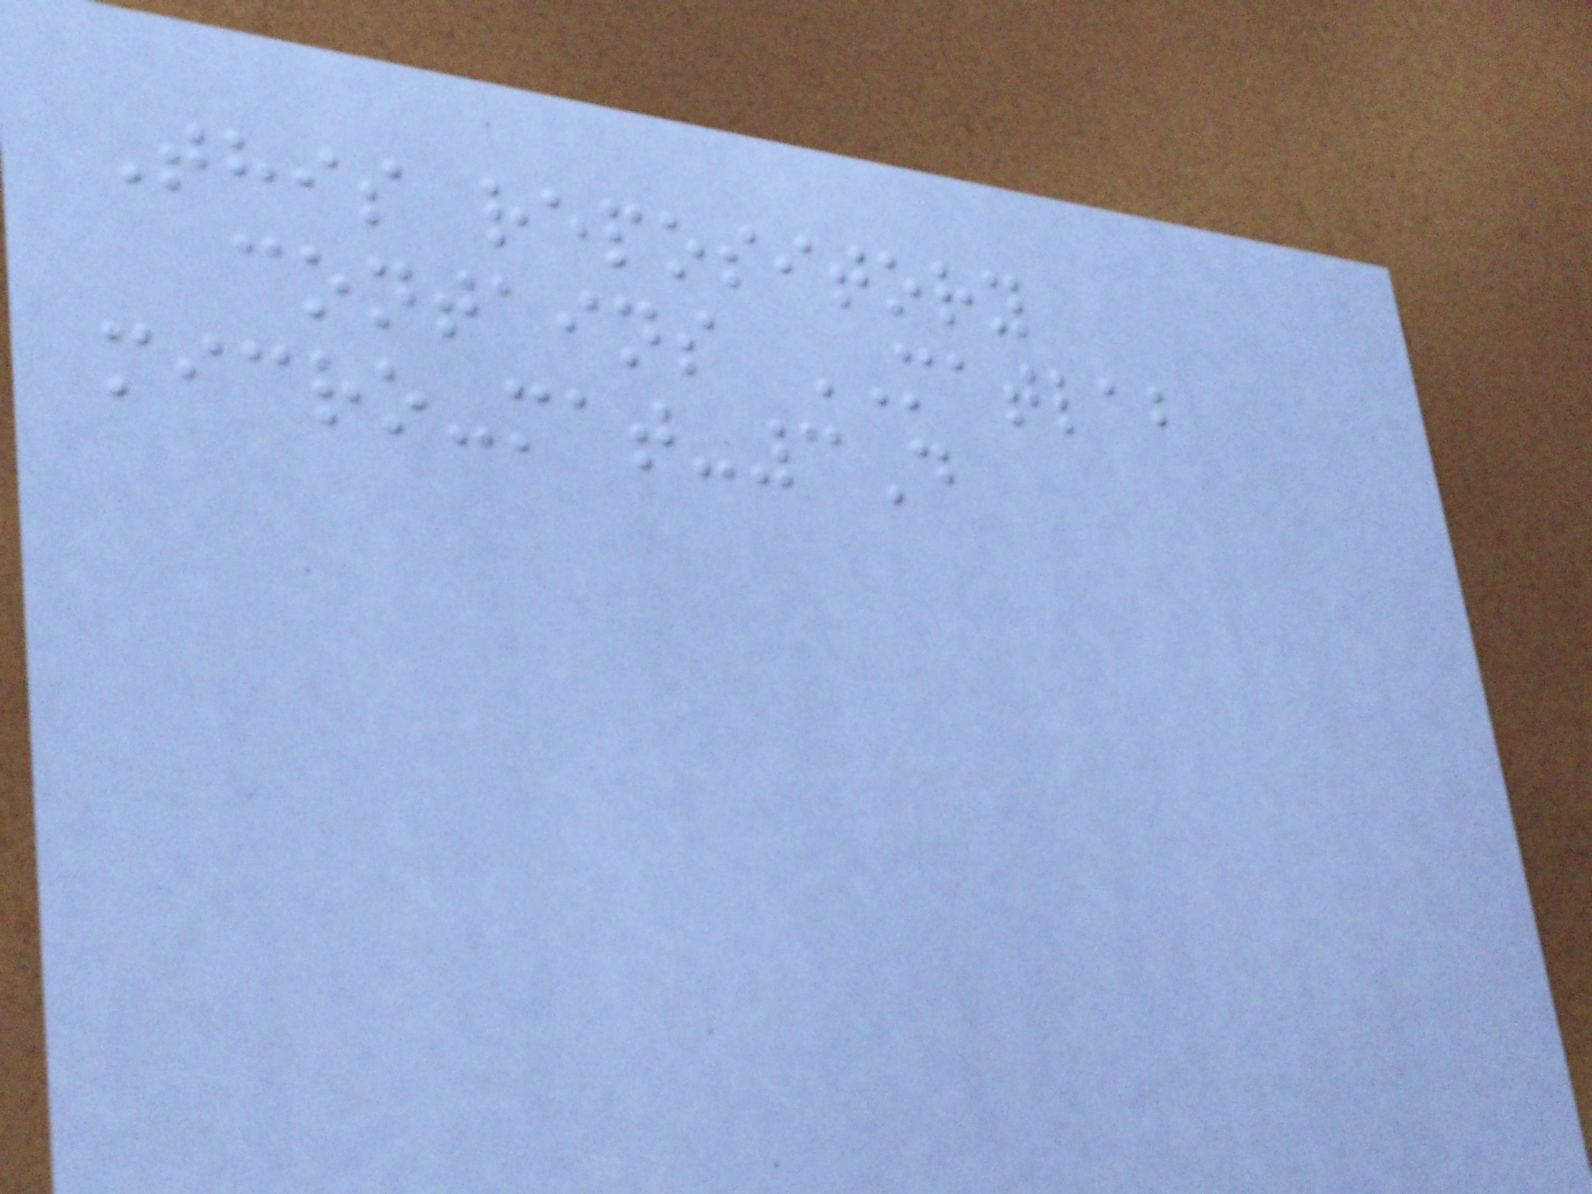This repository
contains MATLAB
micro-mat-3D
